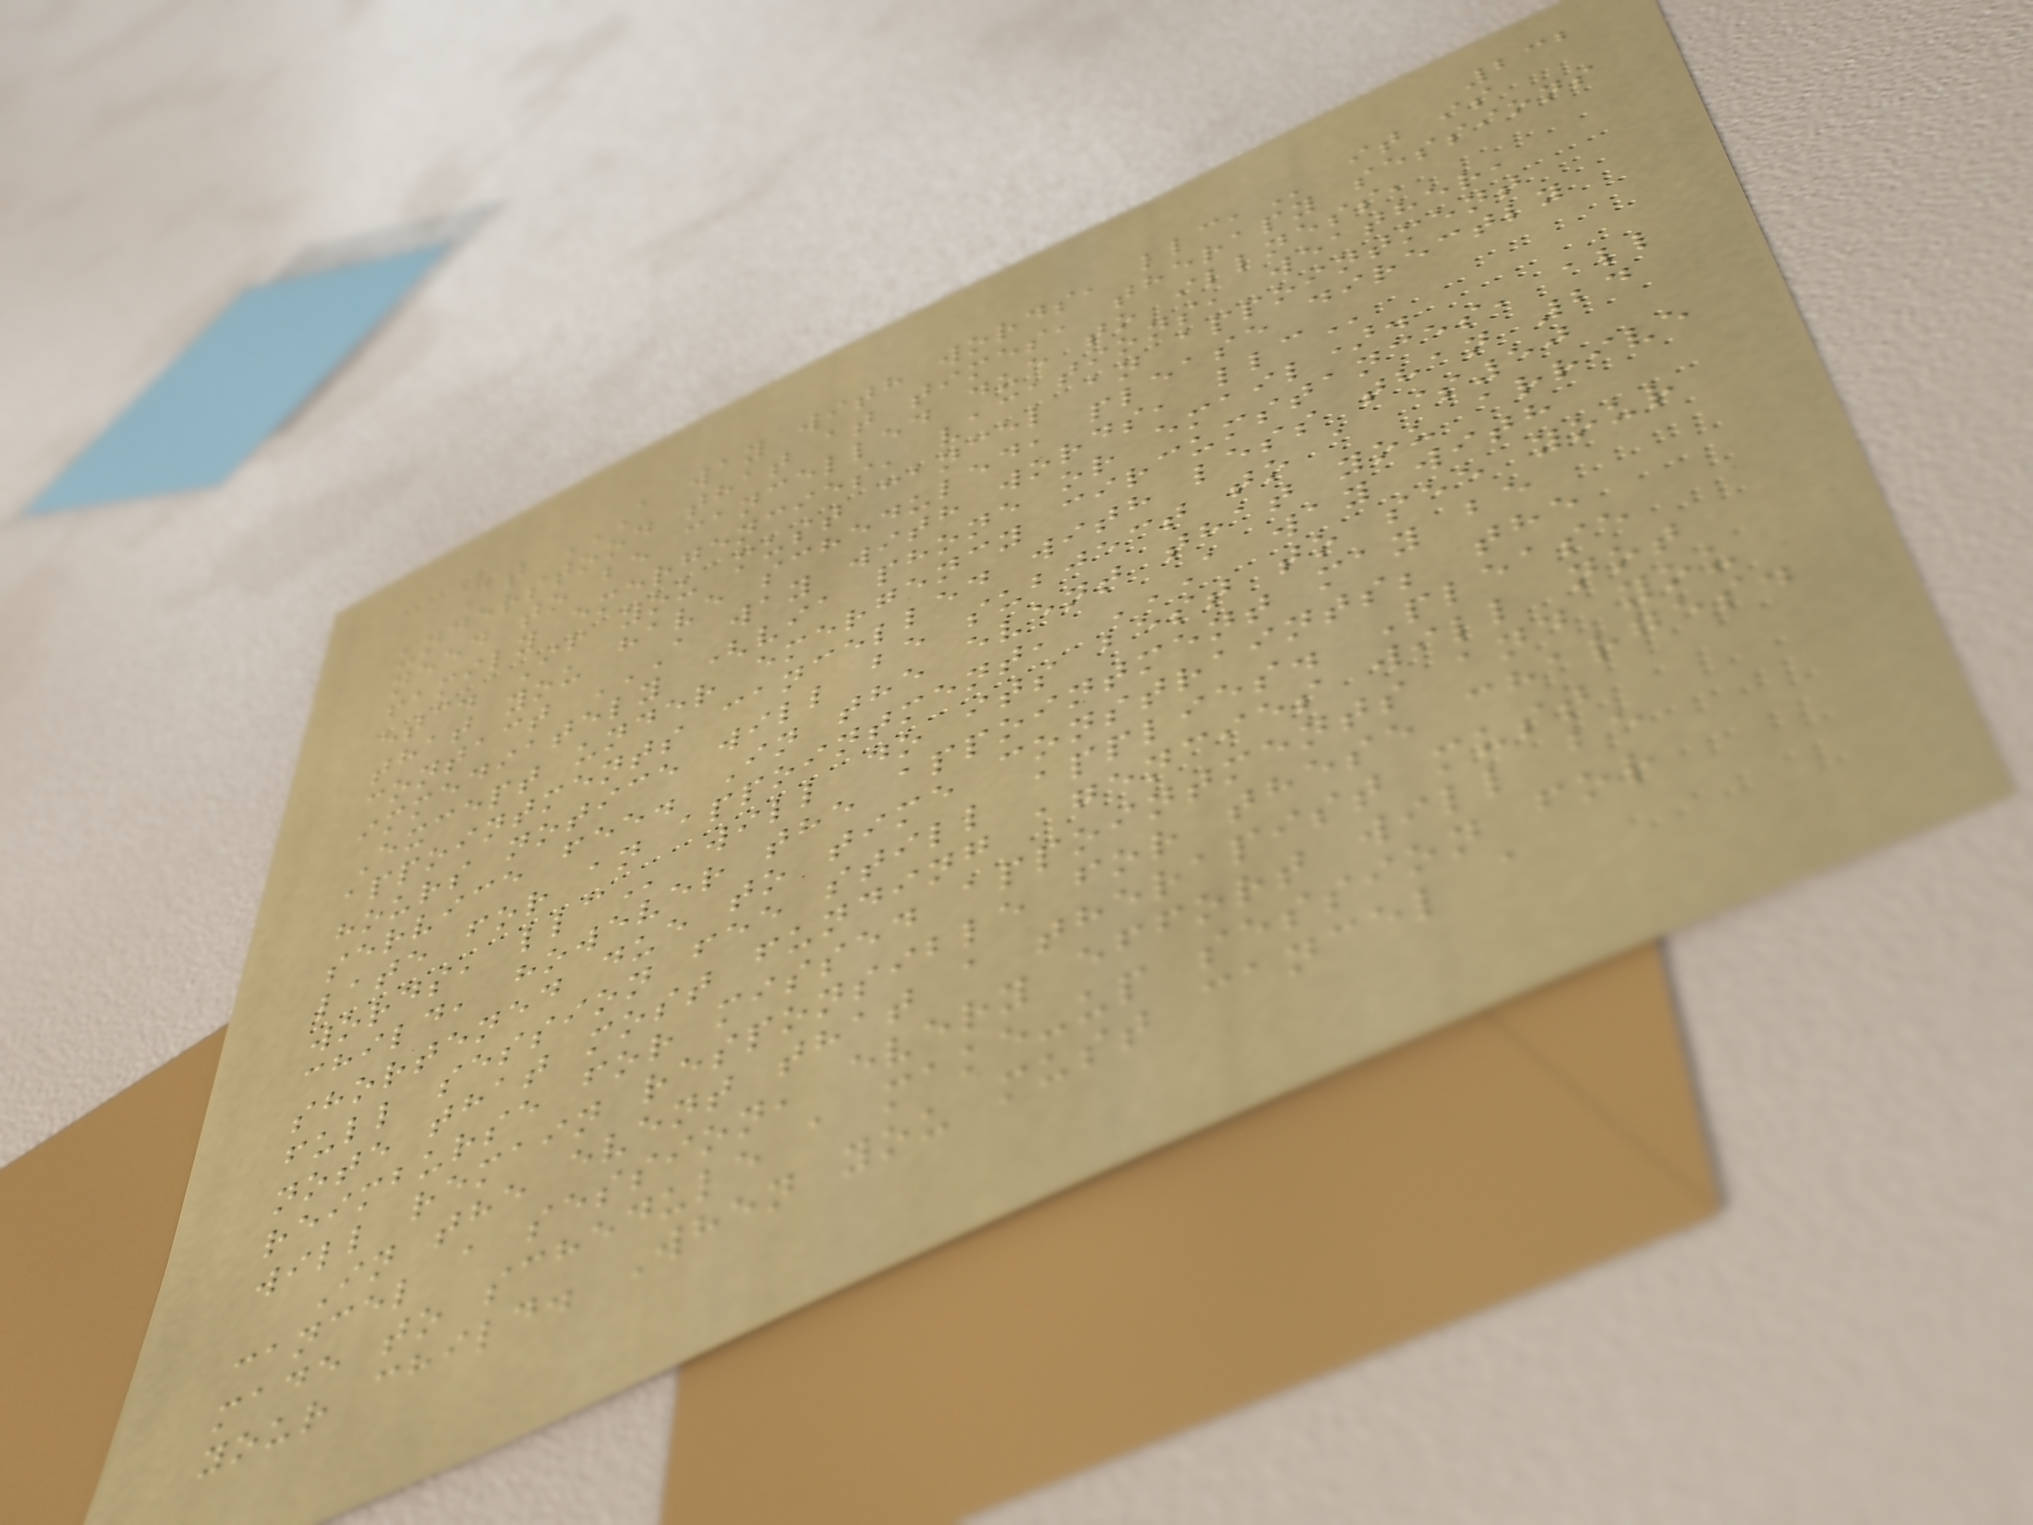232
At A WAY WITH WORDS, LLC, it is
understood that at times, therapy sessions
need to be cancelled due to illness,
family emergencies, vacations, weather,
etc. If you must cancel an appointment
that you have scheduled, please directly
contact A WAY WITH WORDS, LLC
immediately (via phone or email).
Except under emergency circumstances, all
appointments cancelled with less than 24
hours notice will be subject to a $50
service fee. In the event that you arrive
late for an appointment, A WAY WITH
WORDS, LLC will do its best to see your
child, however the appointment may be
shortened due to time constraints; the
full session fee still applies. Please
note that most funding agencies will not
reimburse for missed appointments and you
will remain responsible for these charges.
In the event that a therapist must
cancel a session, every effort will be
made to schedule a make-up session for
your child. When you must cancel a
